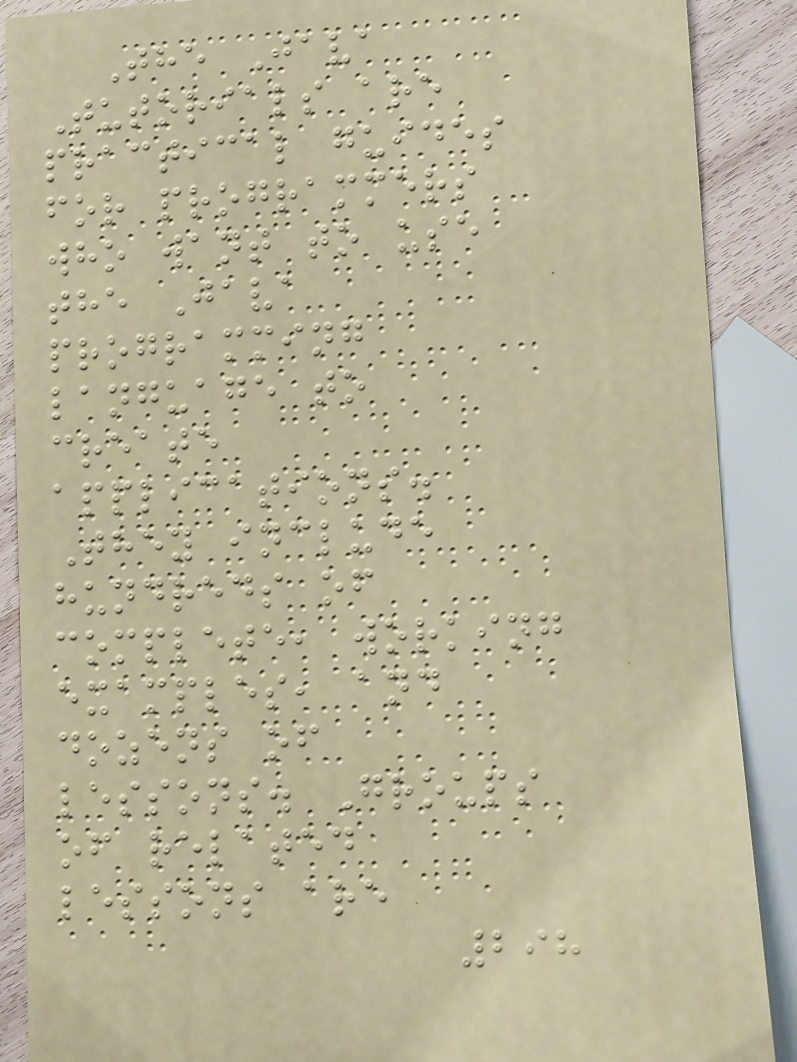The Java
Tutorials are
practical guides
for programmers
who want to use
the Java
programming
language to
create
applications.
They include
hundreds of
complete, working
examples, and
dozens of
lessons. Groups
of related
lessons are
298
